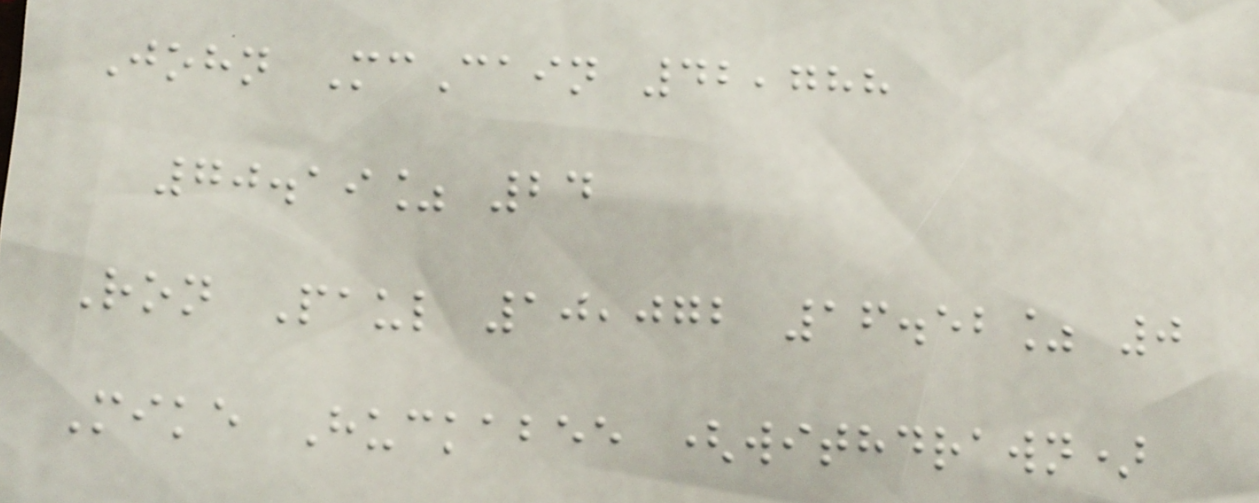John McCain 42,788
70.19% 24
Ron Paul 10,072 16.52% 0
Mike Huckabee (withdrawn)
